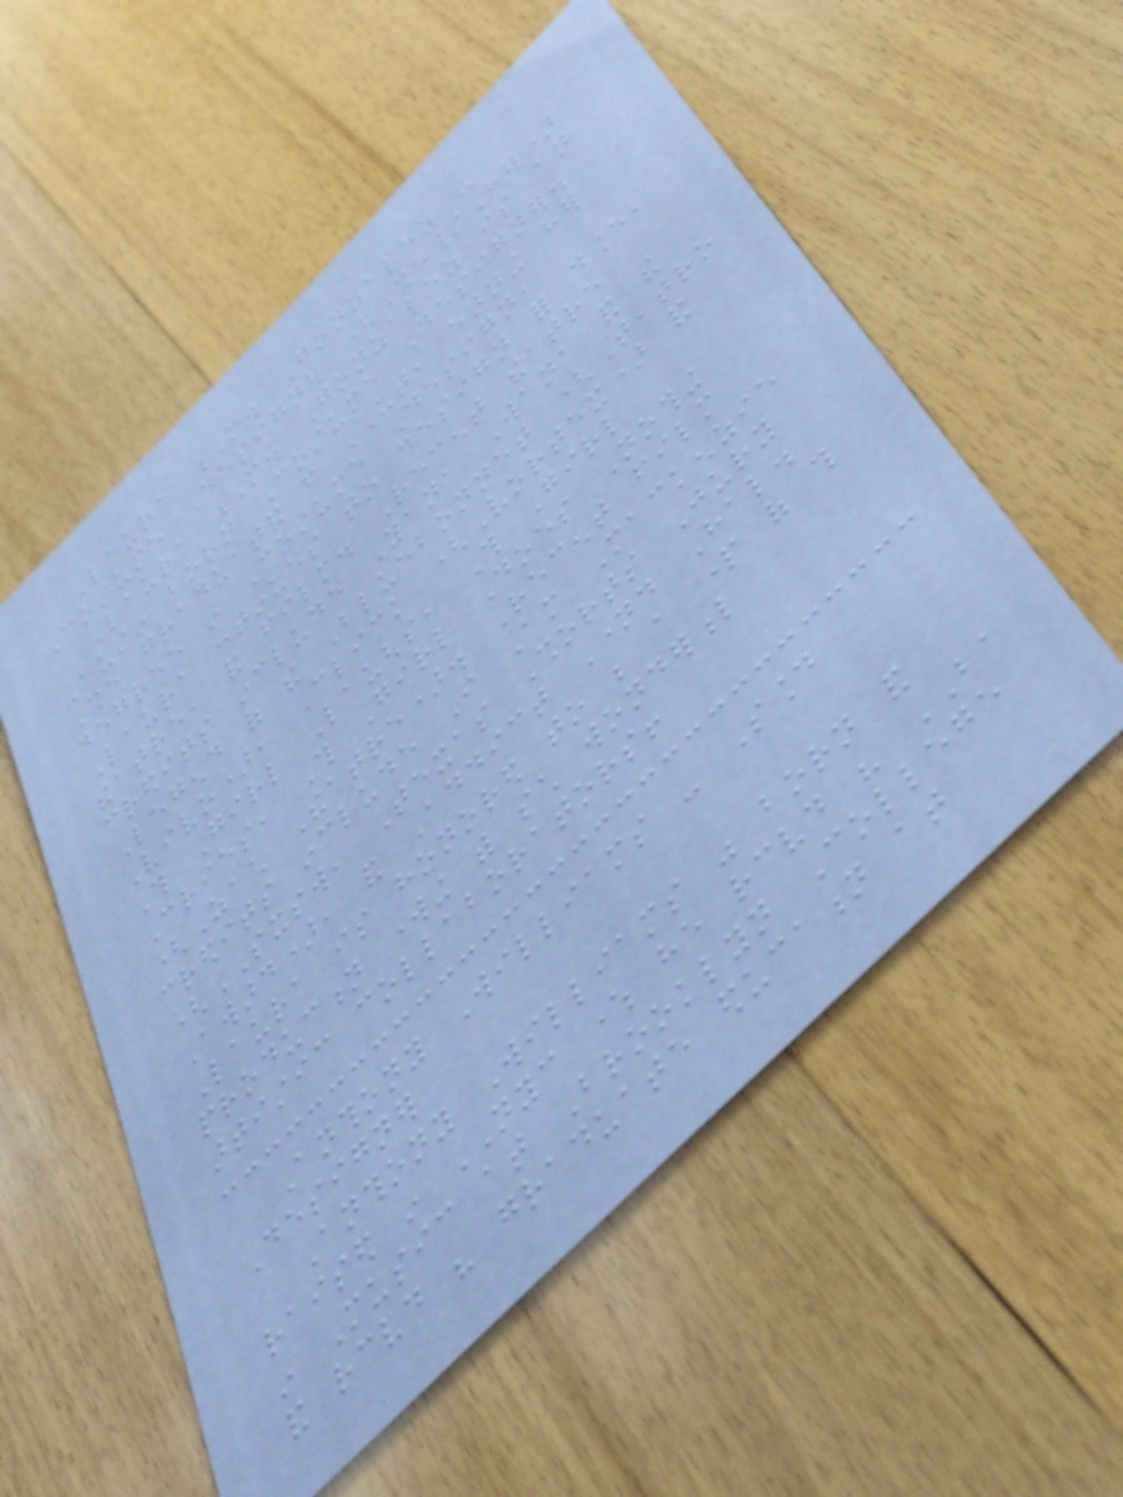Laura M. Gonzalez -
Costume Designer (She/Her)
Laura M. Gonzalez is an
Austin born Costume Designer.
She graduated from UT, earning her
degree in Costume Design,
Laura continues to design for dance,
theatre, and film. Recent theatre
credits include Yana Wana and the
Legend of the Bluebonnet (Teatro
Vivo), Click (Vortex) and
This Girl Laughs, This Girl
Cries, This Girl Does Nothing
(Zach Theatre). Recent film
credits include I Am Mackenzie
(SXSW, Texas Shorts Jury
Award), and Addict Named Hal.
Laura is honored to be a part of this
production working with such wonderful
artistic collaborators!
Anthony Williams - Sound
Designer
Anthony Williams was born and
raised in NYC where he received his BA
in Music at Brooklyn College
and received his graduate education at
